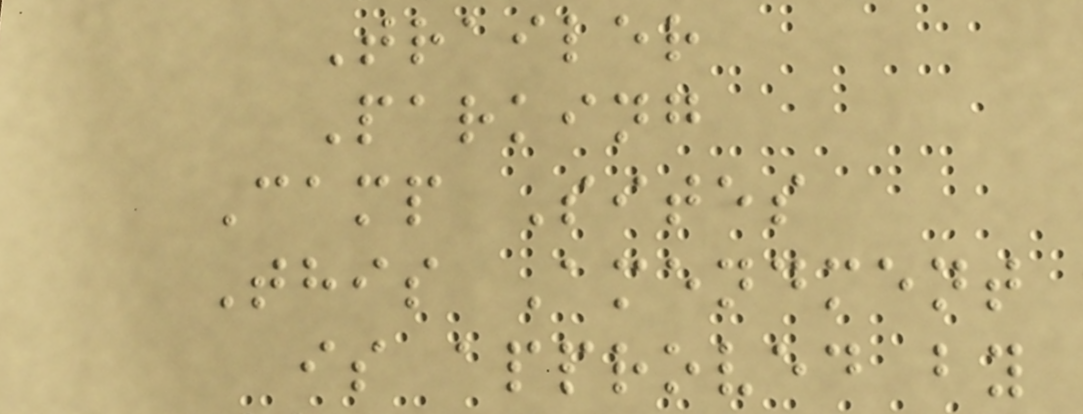Trailer
Parking
Camp Sites
This Amendment
is approved by
